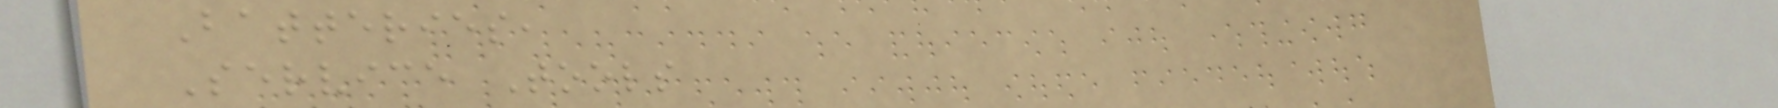Batteries,
Service Tools
